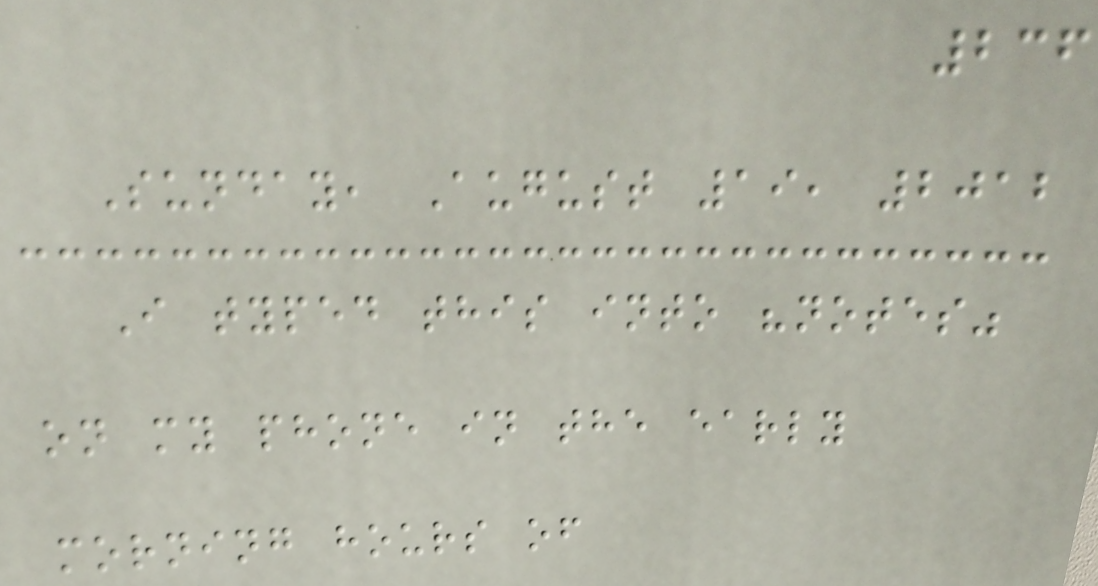236
Sunday, August 19, 2012
I typed this into "notes"
on my phone in the early
morning hours of
